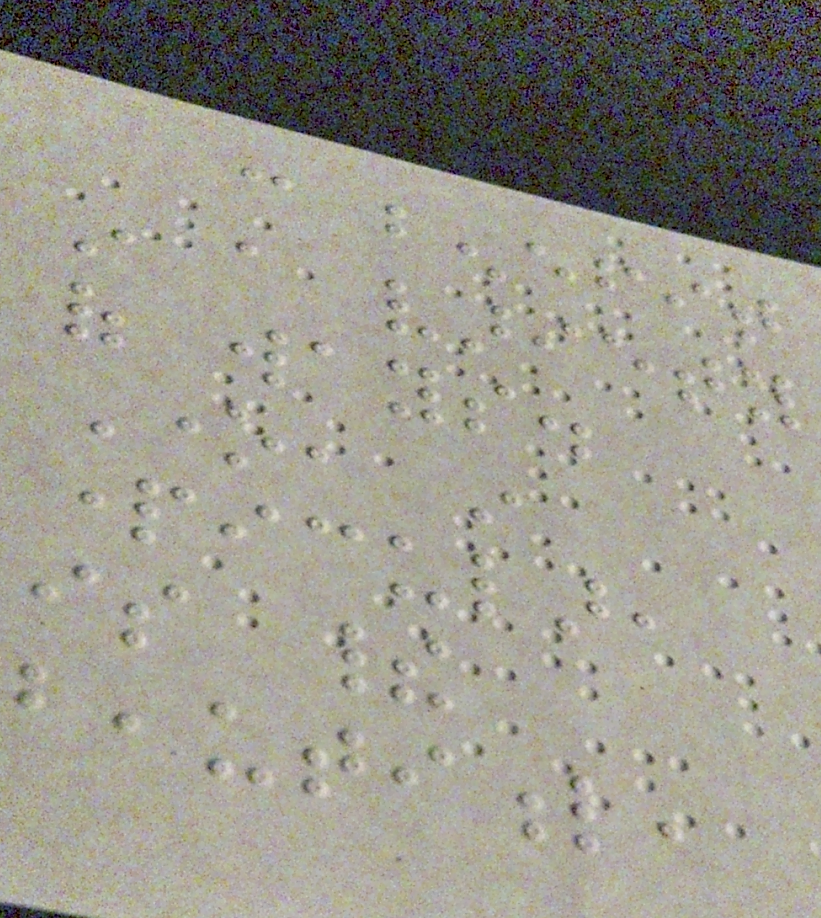can benefit
in a variety
of ways.
One, in
particular,
is their
beautiful,
